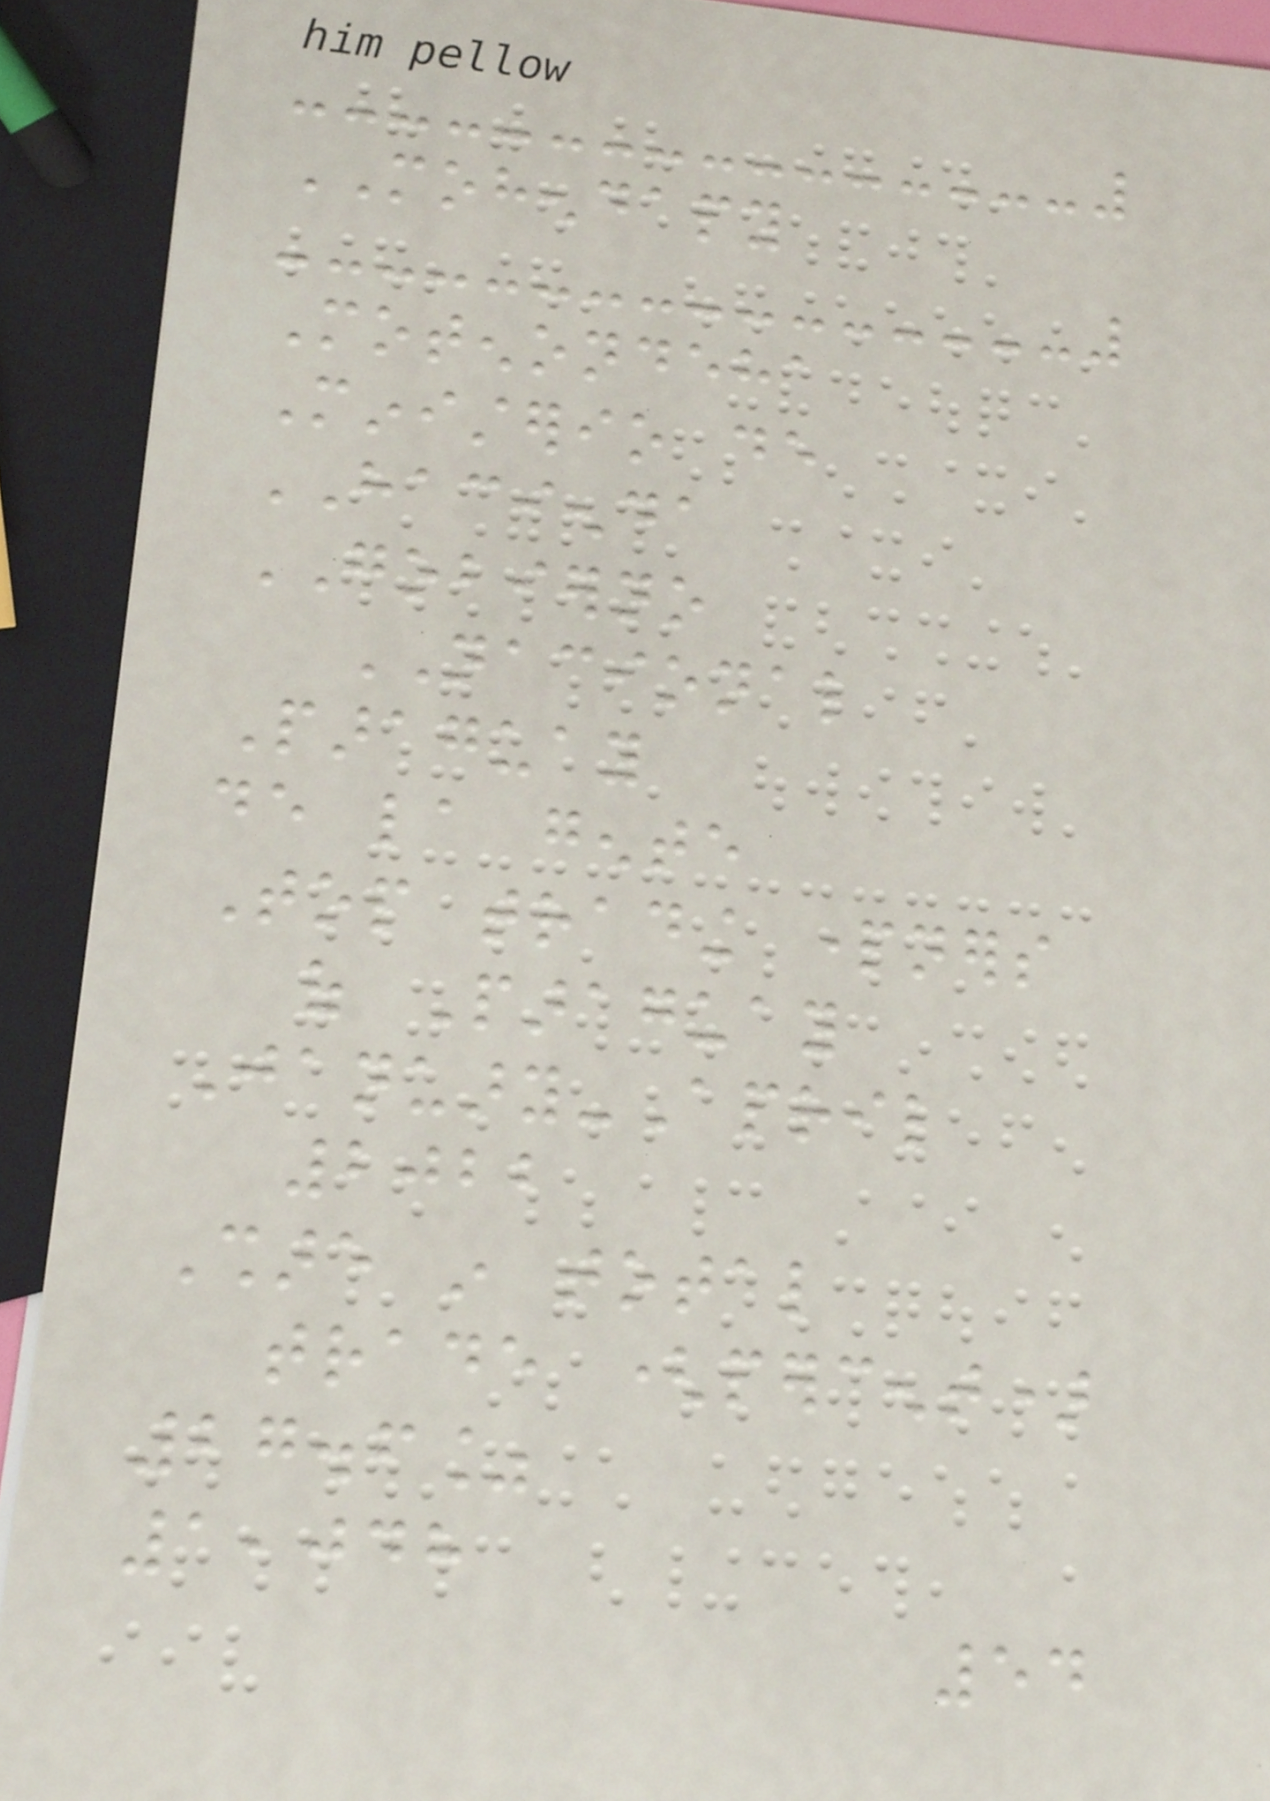MOHENDAPY
Motenondeha
Ministerio de
HACIENDA
GOBIERNO
NACIONAL
Paraguay
de la gente
Top trading partners
of Paraguay
January-April
2022
Share in total
trade (percent)
27.6%
1,048
54
